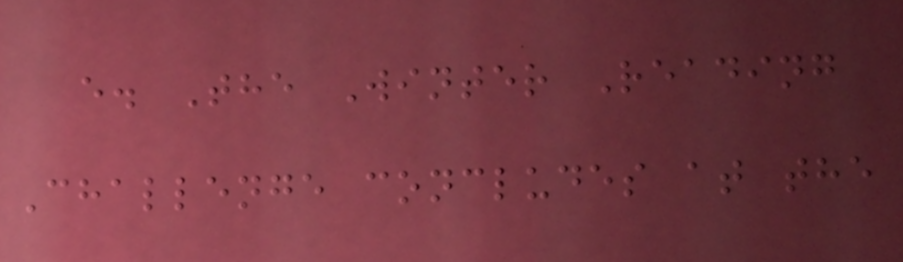e. The Winter Reading
Challenge concludes at the
